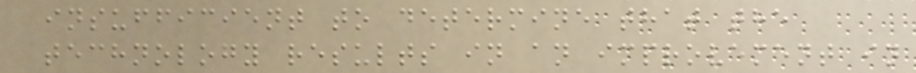insufficient to determine that the
technology results in an improvement in
